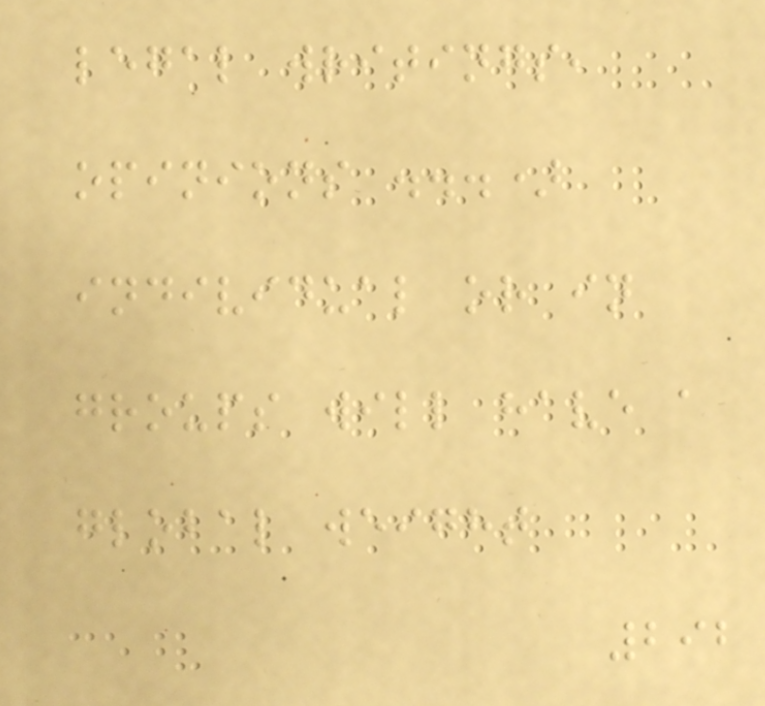legal writings,
opinions ...)
individual or in
groups will have a
global weight
292
